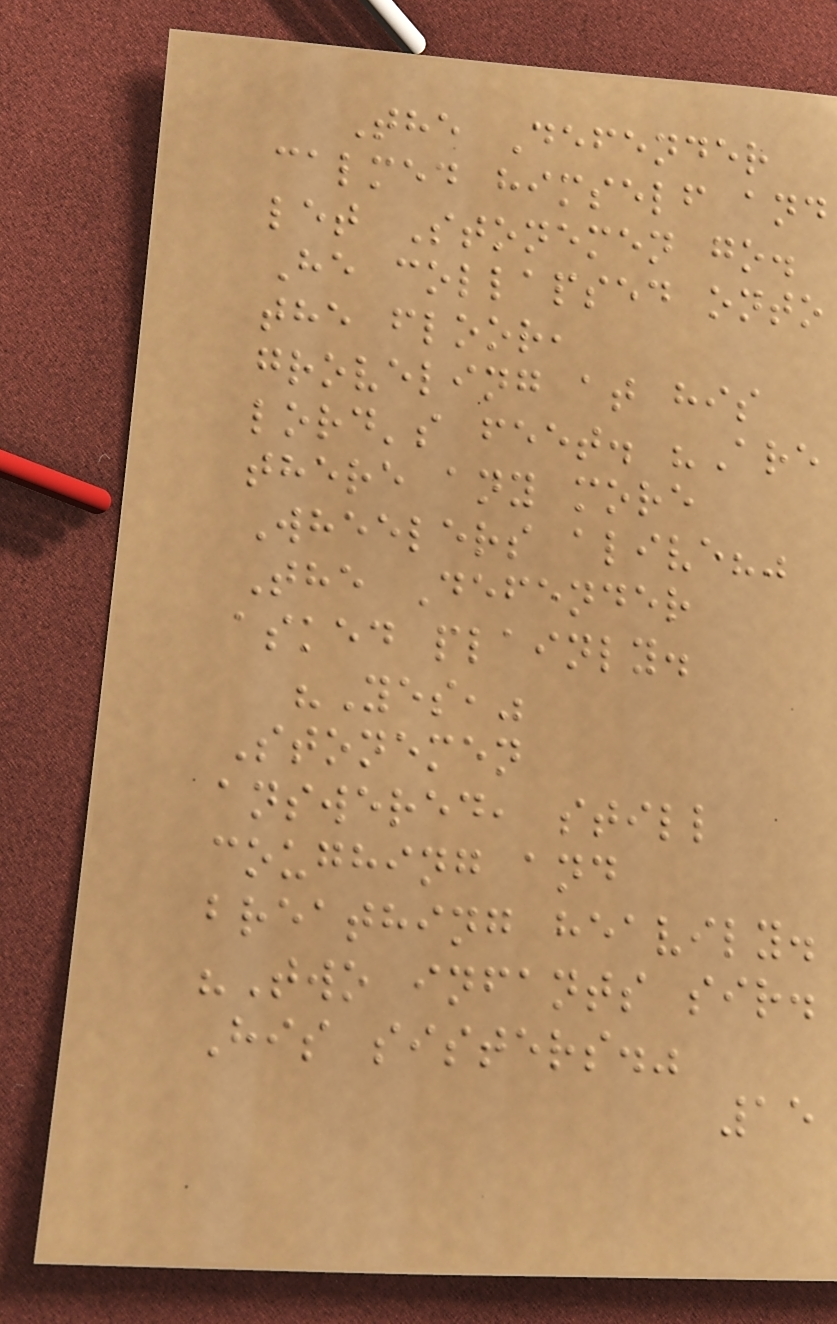The Defender
calmed himself and
let Stonemen go.
He collapsed onto
the floor,
groveling at his
lord's feet. "Are
there any more
Wheelers alive?"
The Defender
asked plainly.
"Yes,"
Stonemen
answered, still
coughing and
breathing heavily.
"Two infants sir.
His sisters."
15
